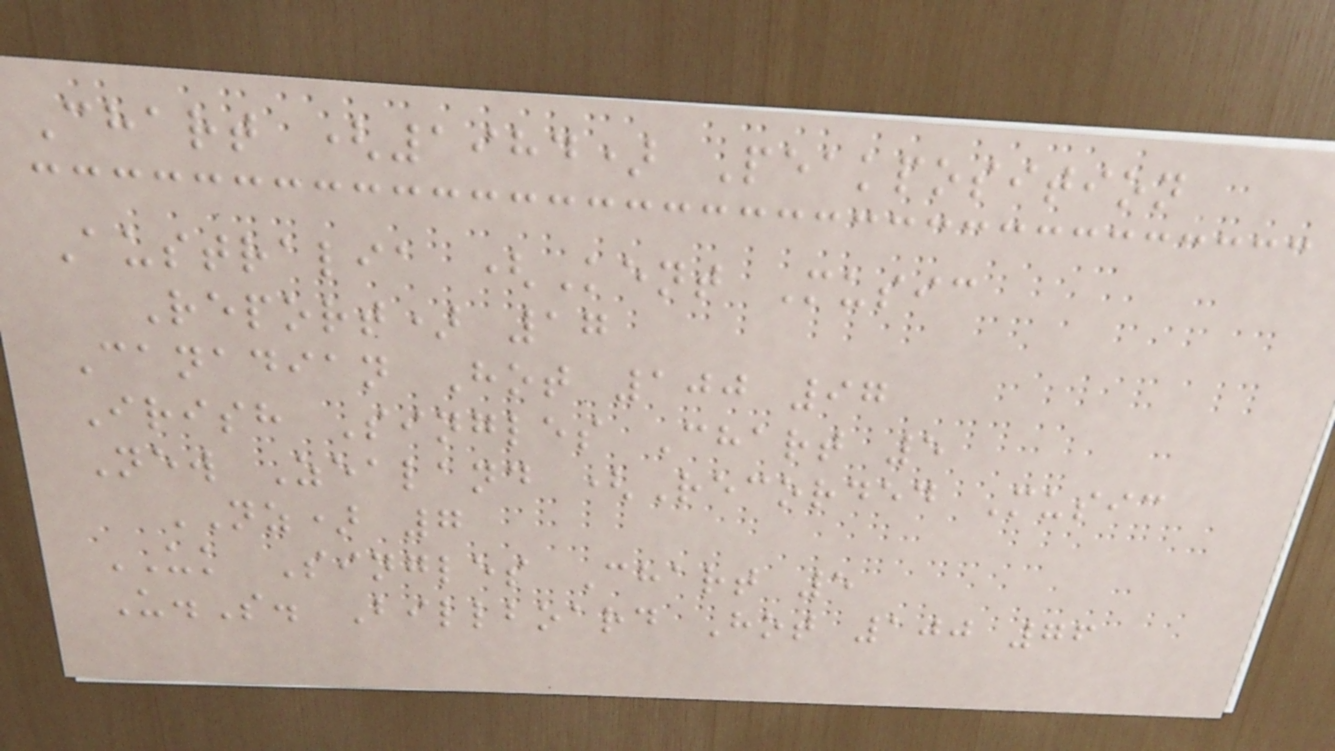Chart (1984) Peakposition
Australia (Kent Music
Report) 17
Canadian Hot 100 97
Irish Singles Chart 5
New Zealand (Recorded Music
NZ) 7
UK Singles Chart 5
U.S. Billboard Hot 100 76
